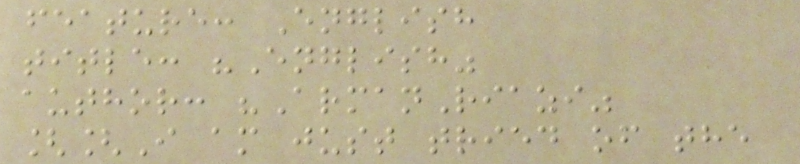feature: English
title: "English"
author: "ArmanRiazi"
[[I am just tried of the
